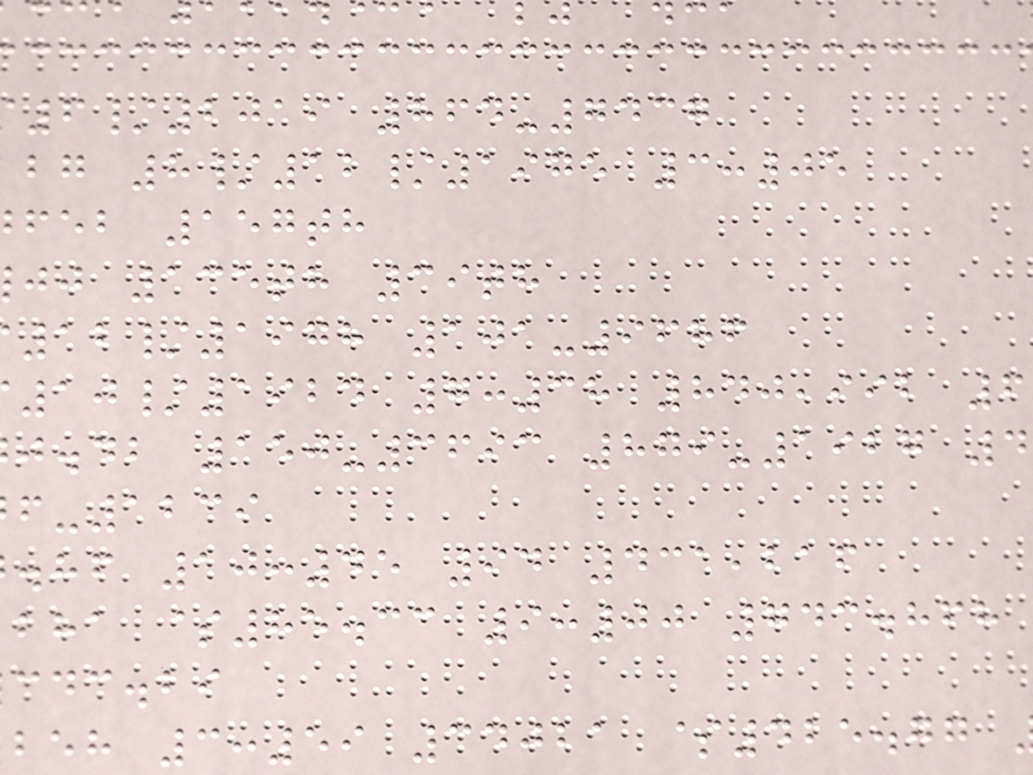6/2019 864-7437
bg 8/12/1975 3:05
feb 157th
jj 135th 39th
12/1978 101-9686
10/1924 7:38 840,992 6
j.db 150-3693 879-1927 4
-1239
.hf 10:45 94 431,216
bha $85.33 9:00 743.868
cdc.bi
beh 3:59 34021 $425.77
